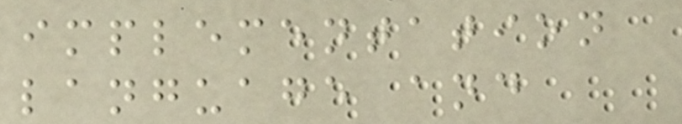implementation
language and
